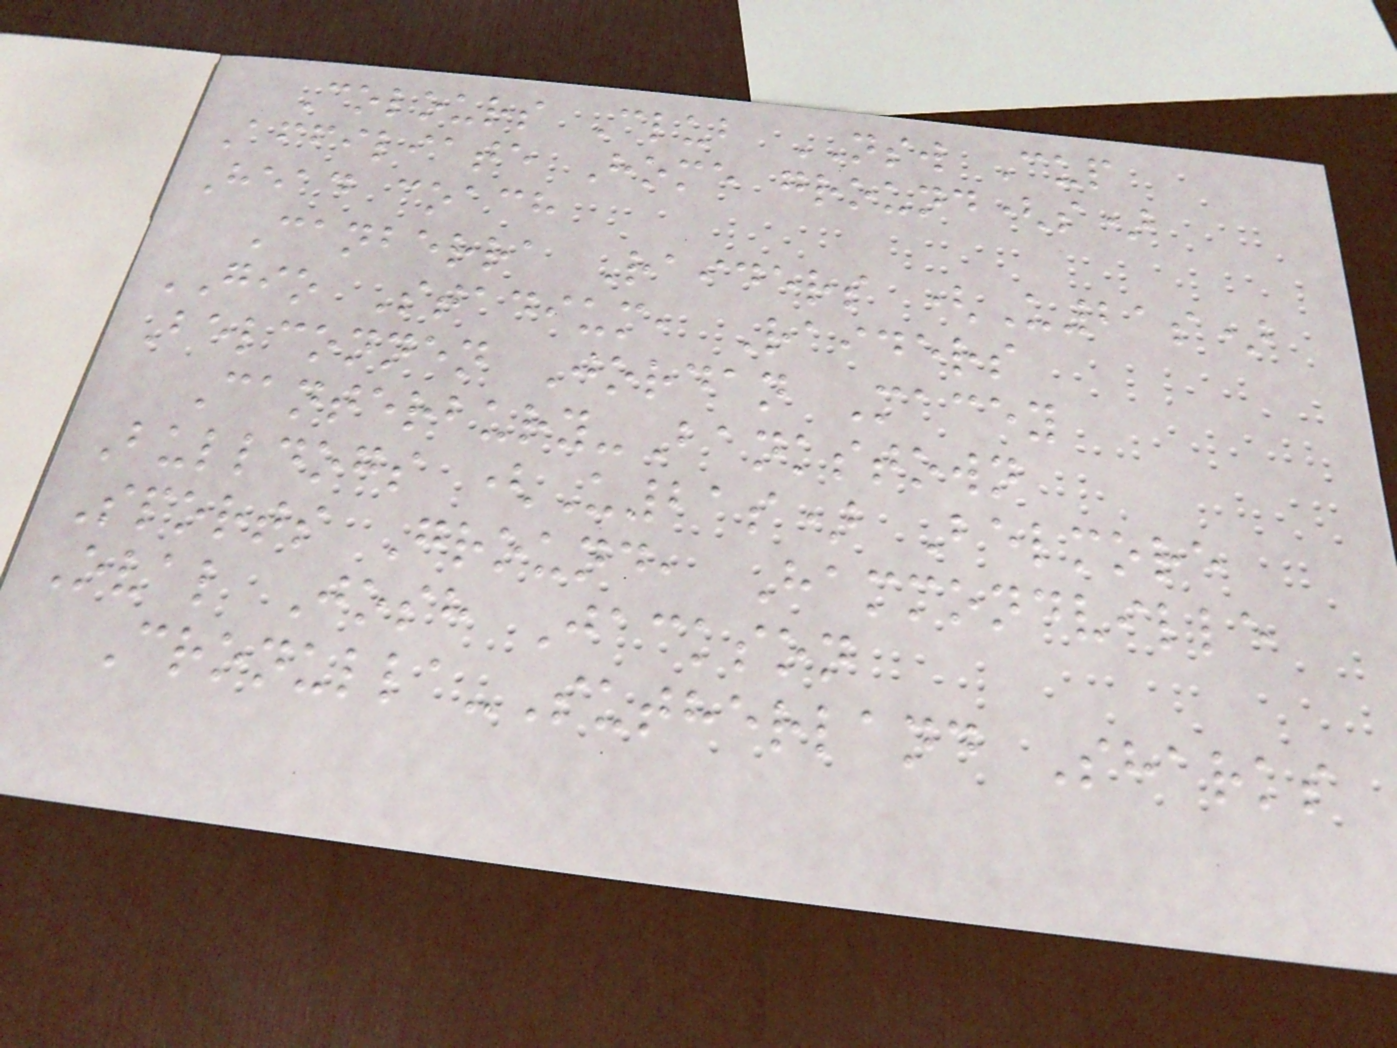Colours Club NSW Cup
Affiliate Home ground(s)
Head coach
Canberra Raiders (U21s)
GIO Stadium, Raiders
Belconnen Jordan Macey
Canterbury-Bankstown
Bulldogs (U21s) Belmore
Sports Ground, Hammondville
Oval Josh Jackson
Cronulla-Sutherland Sharks
